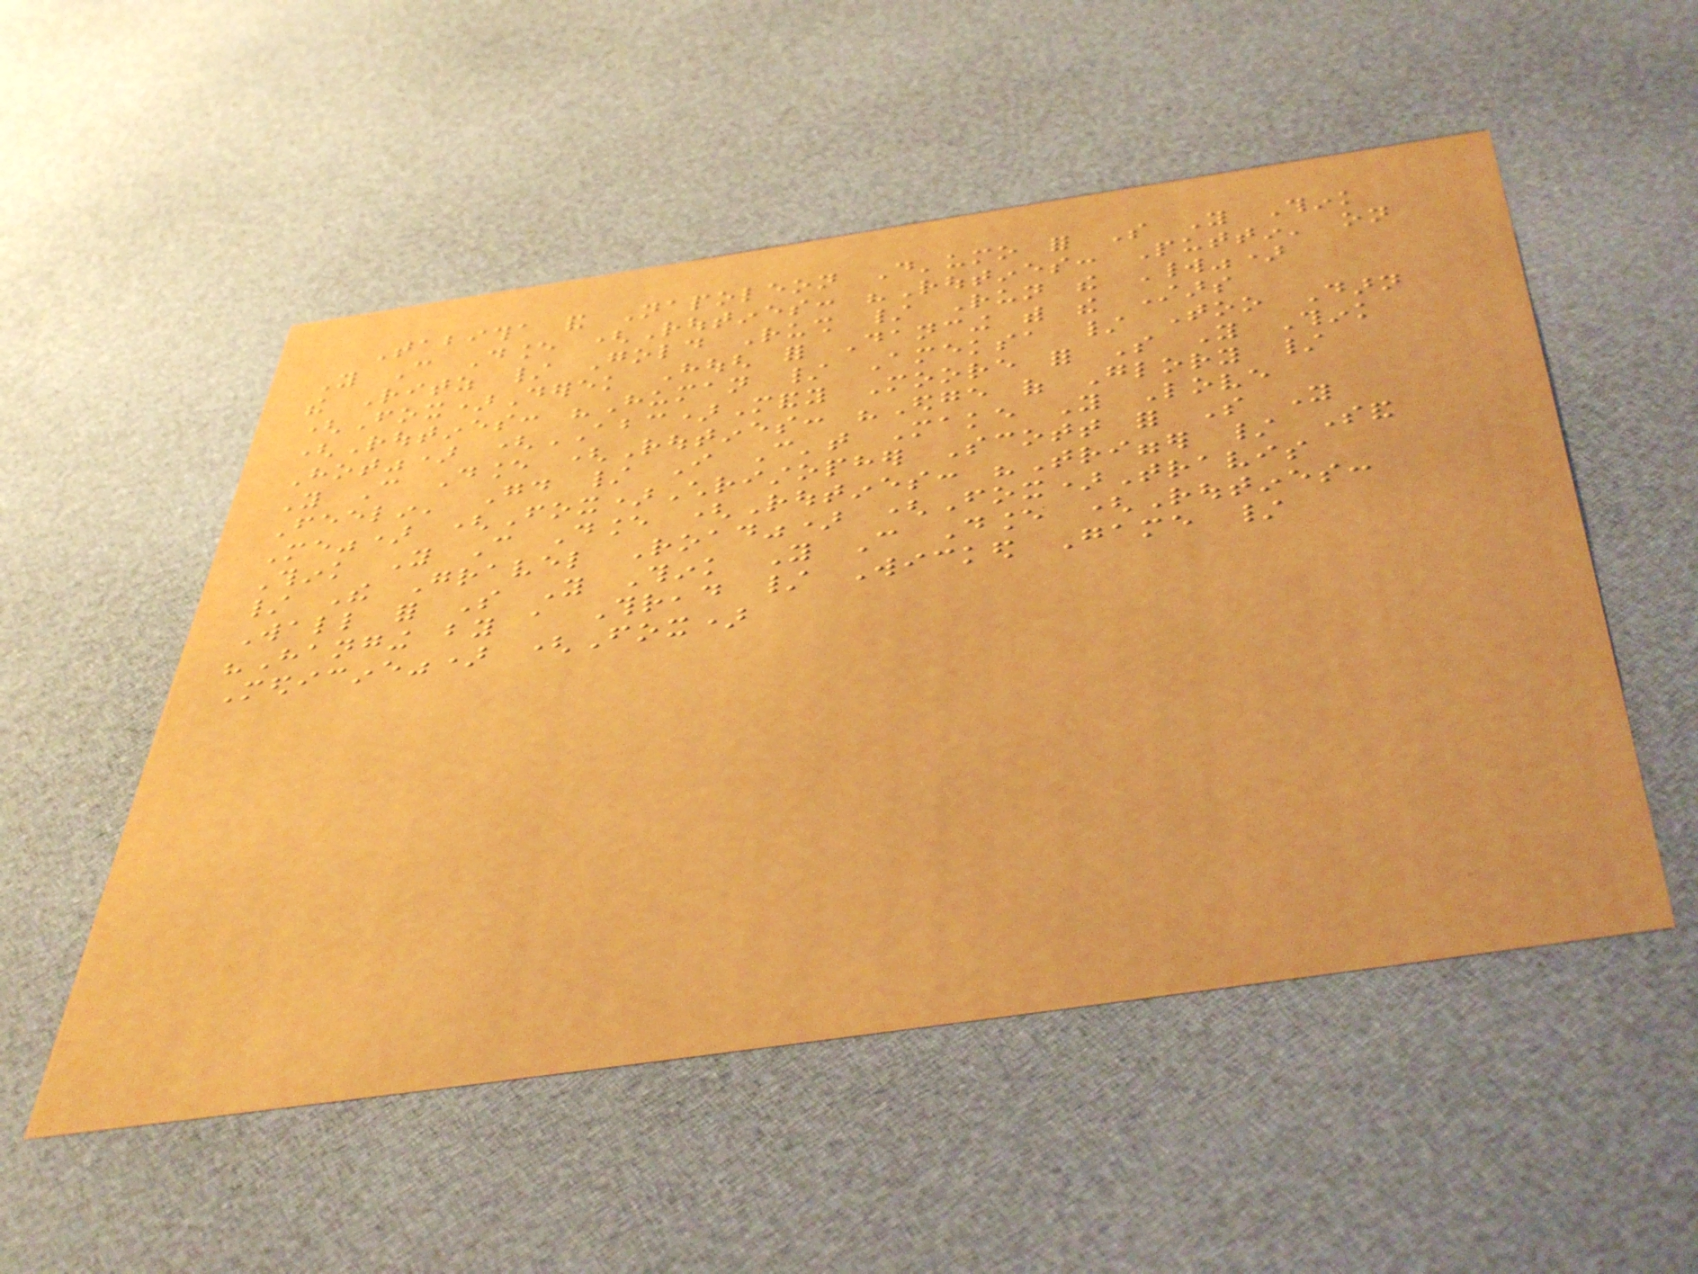Tabitha and Napoleon D'umo for So You Think
You Can Dance (Routines: "Routines: Puttin' on
the Ritz / Gold Rush / Run the World")
(Fox)Derek Hough for Dancing with the Stars
(Routines: "Human / Ameksa / Too Darn
Hot") (ABC)Mandy Moore for So You Think
You Can Dance (Routines: "Edge of Glory /
Feelin' Good / I Can't Make You Love
Me") (Fox)Christopher Scott for So You
Think You Can Dance (Routines: "Trigger / Sand
/ The Gravel Road") (Fox)Travis
Wall for So You Think You Can Dance (Routines:
"Hanging by a Thread / Wicked Game /
Medicine") (Fox)
